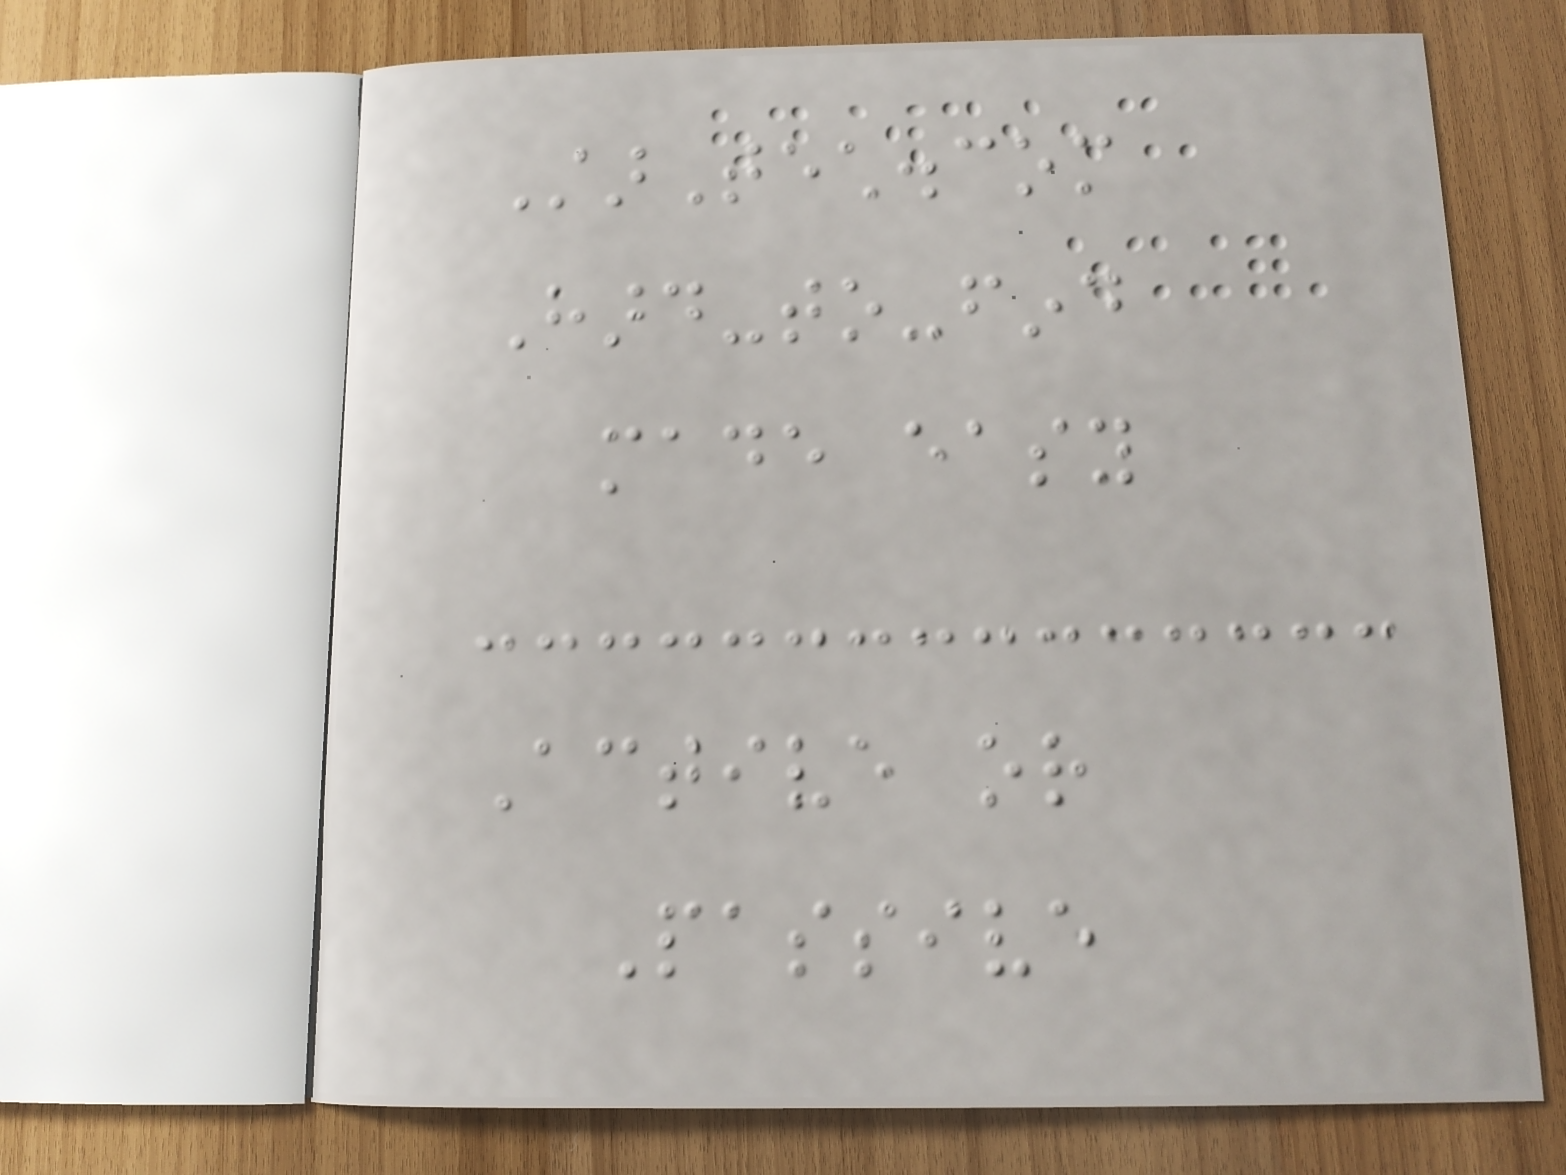StarTech.com
Hard-to-find
made easy
Active or
Passive
